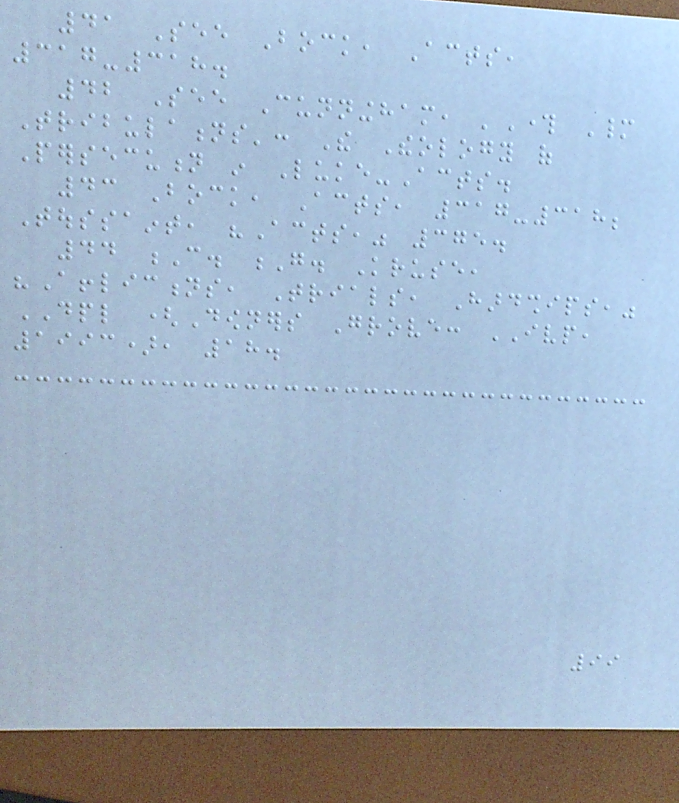41 See Bock, Acts,
317-318.
42 See Cunningham, 'Through Many
Tribulations': The Theology of
Persecution in Luke-Acts.
43 Bock, Acts, 317-318;
Toussaint, "Acts," 375.
44 C. G. Kruse,
"Afflictions, Trials, Hardships,"
DPL (Downers Grove: IVP,
1993), 18.
99
